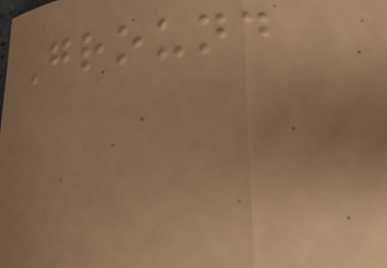Ground
